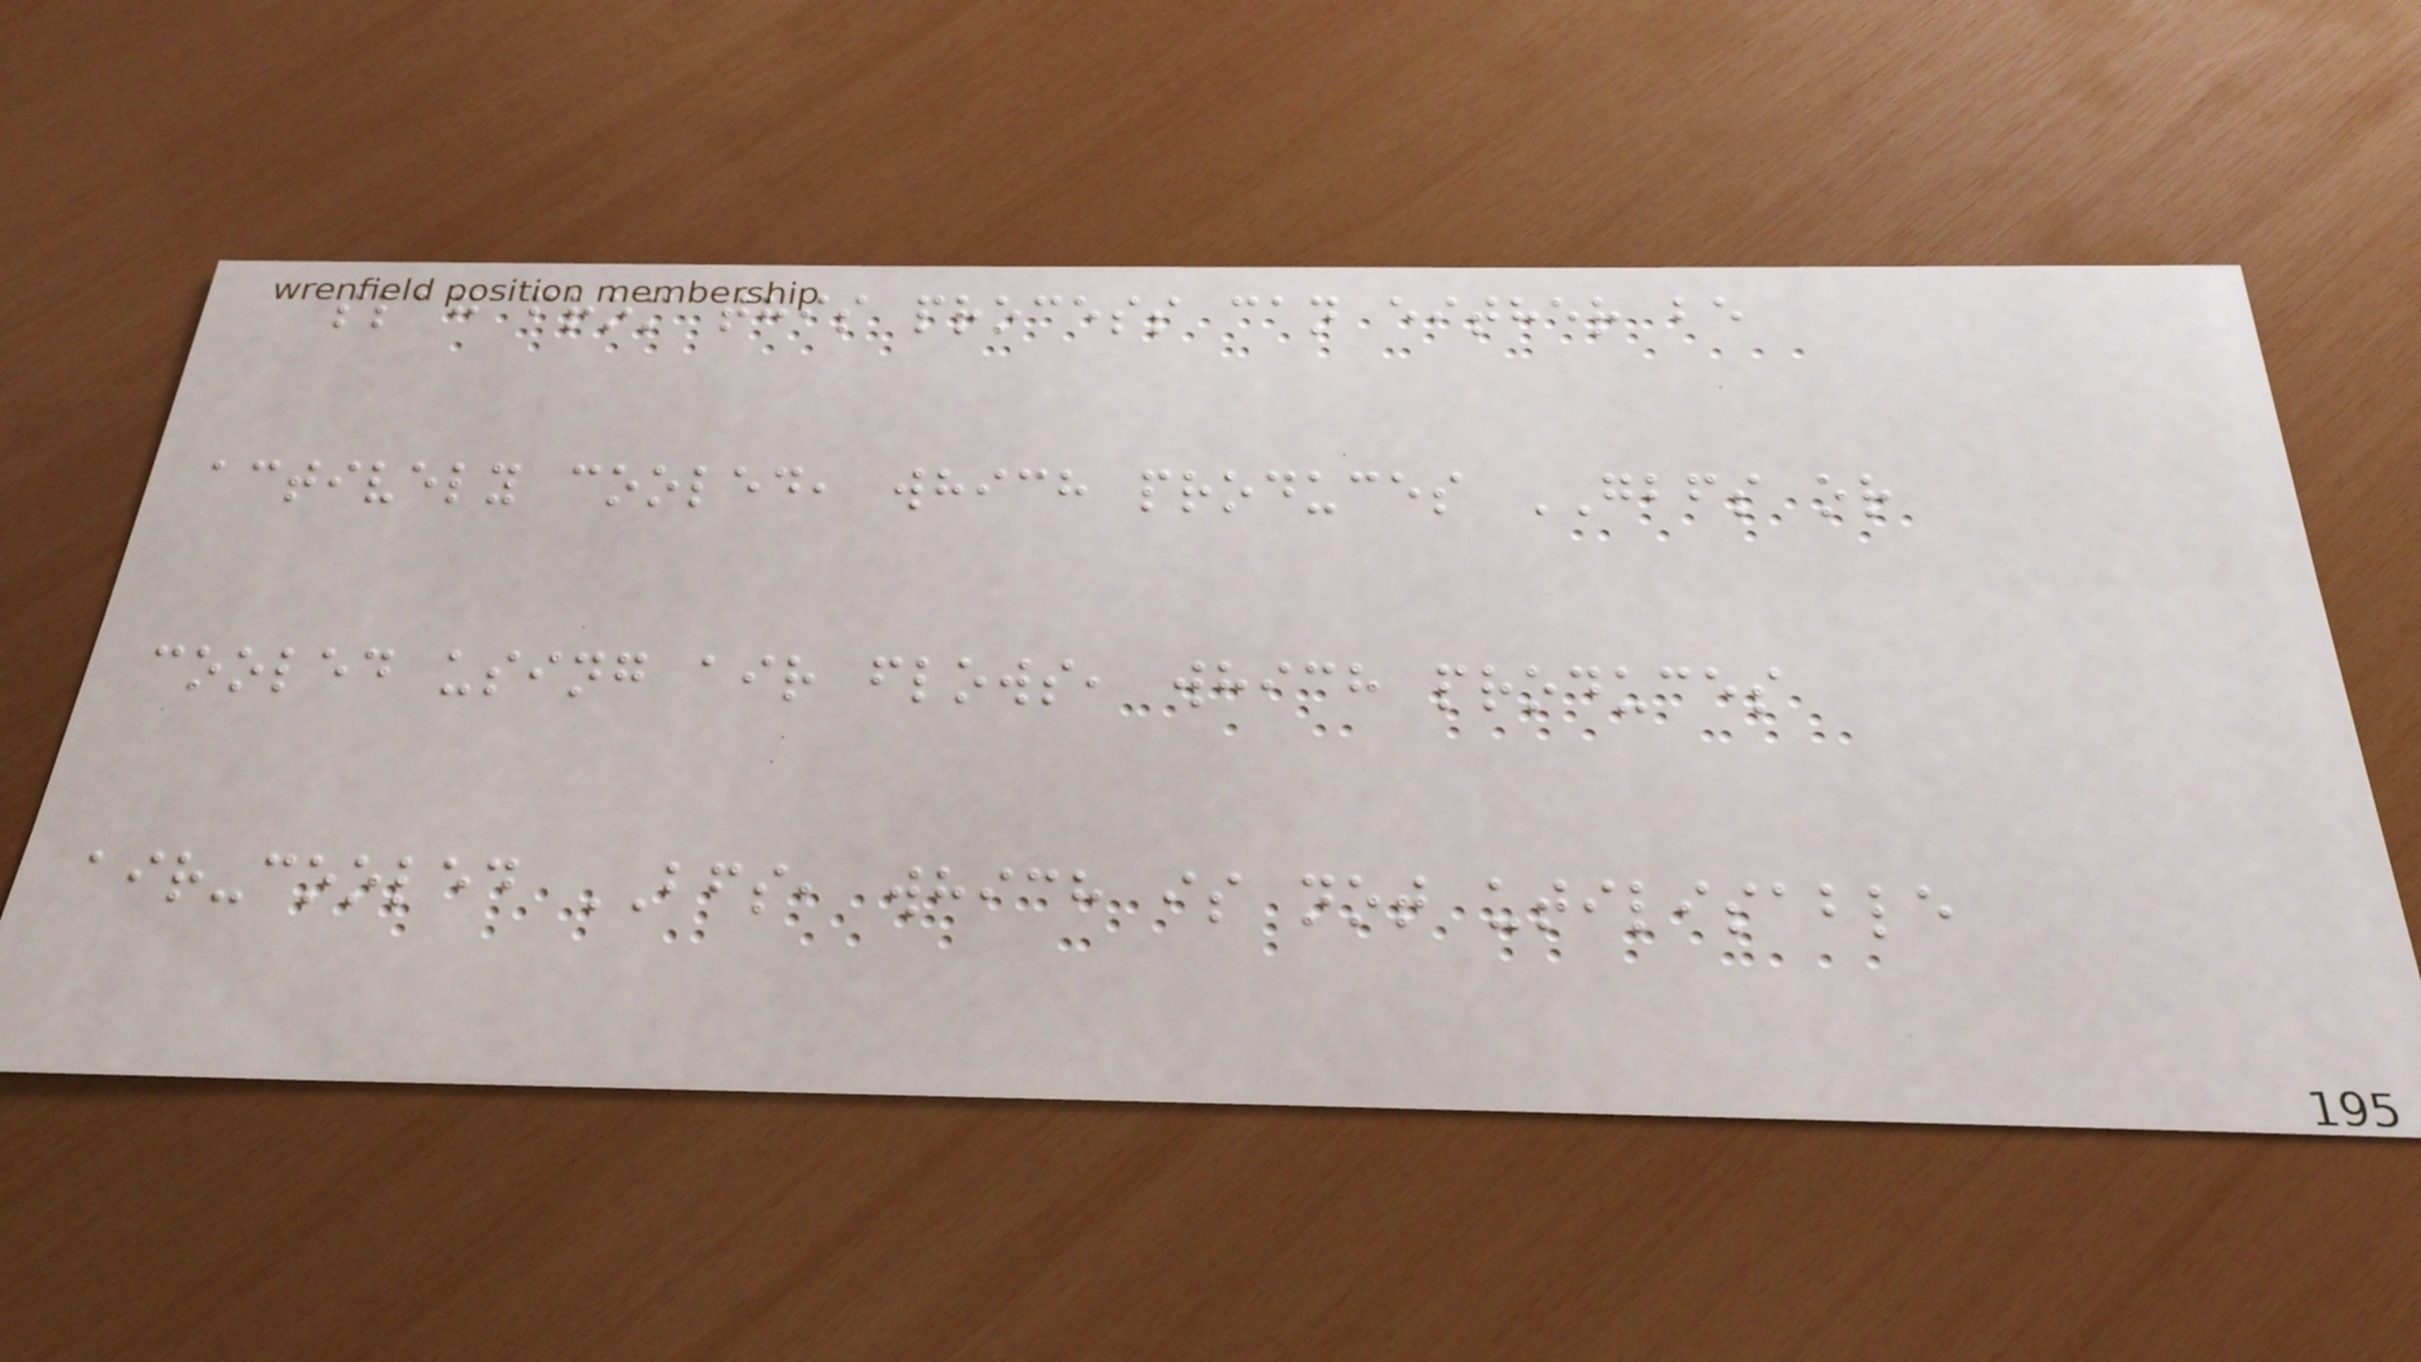slag from this process can either be
actively cooled, which produces GBFS or
cooled using air flows, which produces
air-cooled BFS, which is not utilisable
